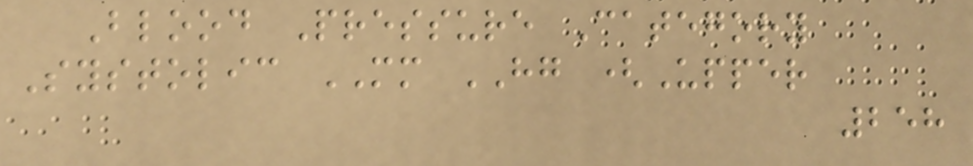Blood Pressure Category
Systolic MM HG (Upper
258
